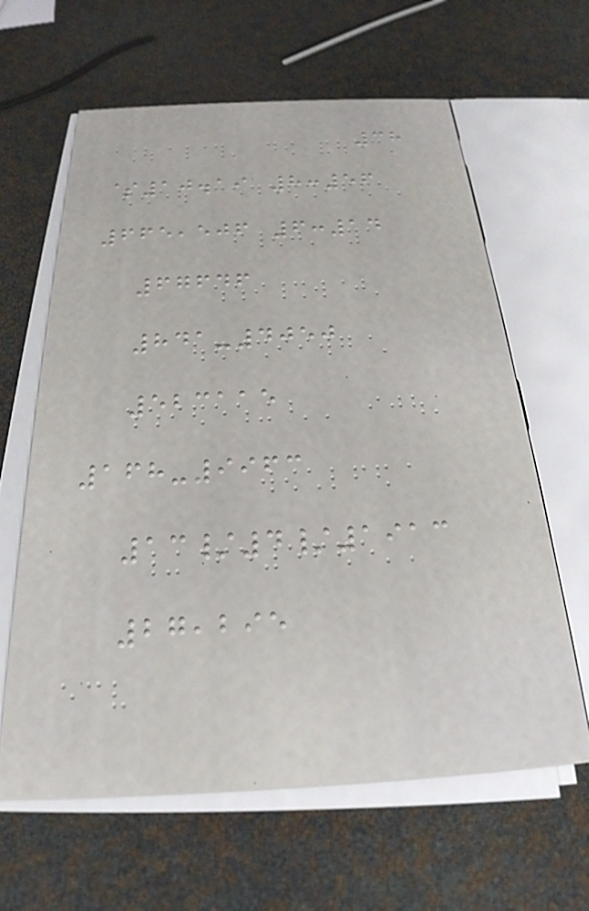38
$10.19 8:56
665,506 6:14
67646
841-4050
523115
168-9963
13/4/1913
27,295
